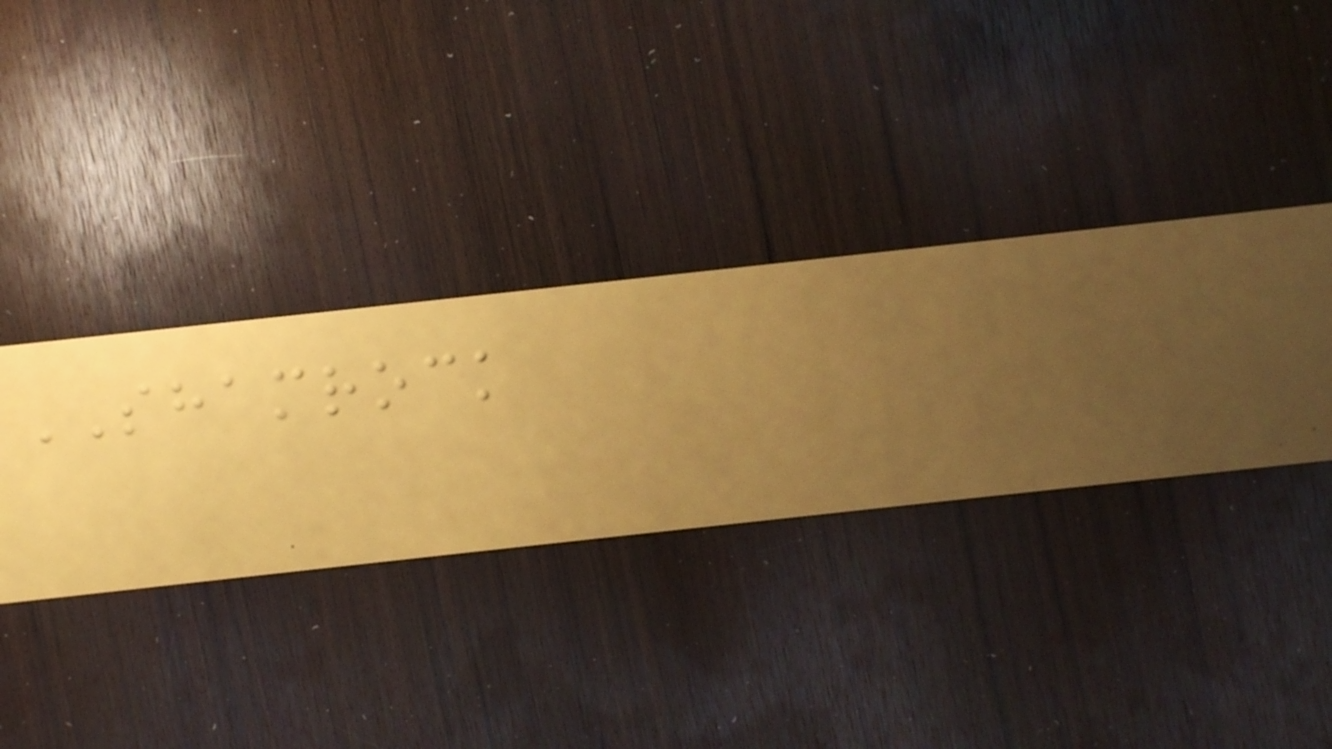SHAMROCK
